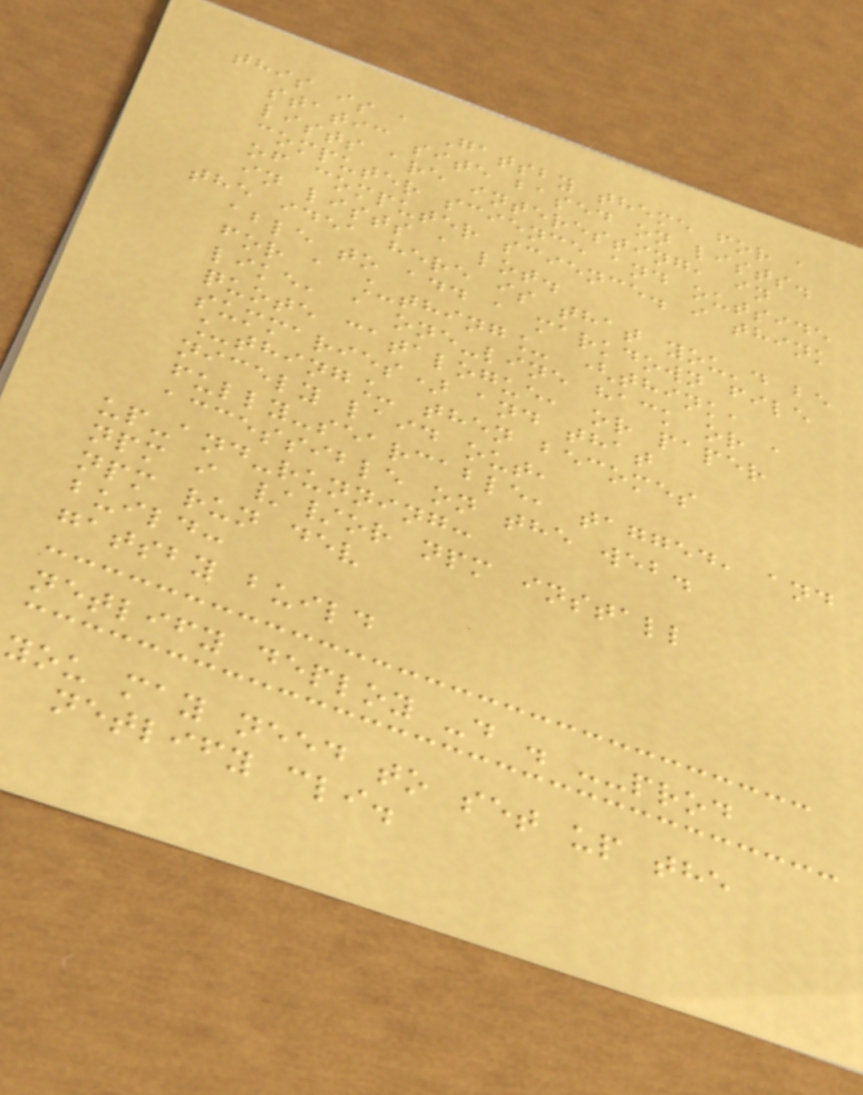this is a Gatsby theme for a
static site based on lists.
lists are interesting, in
computer science and outside
of computer science. i think
in lists a lot.
the idea here is that you'd be
able to add a markdown file
for a _thing_ (think,
like, a one-line hack or a
quote catalogue, or paper
summaries) and that
_thing_ then becomes
nicely laid out,
fully-searcable, tagged, and
accessible on the web.
up-and-running:
npm i //or npm install
npm run dev
build:
gatsby build
netlify deploy -d . --prod
you may need to set up the
netlify cli.
